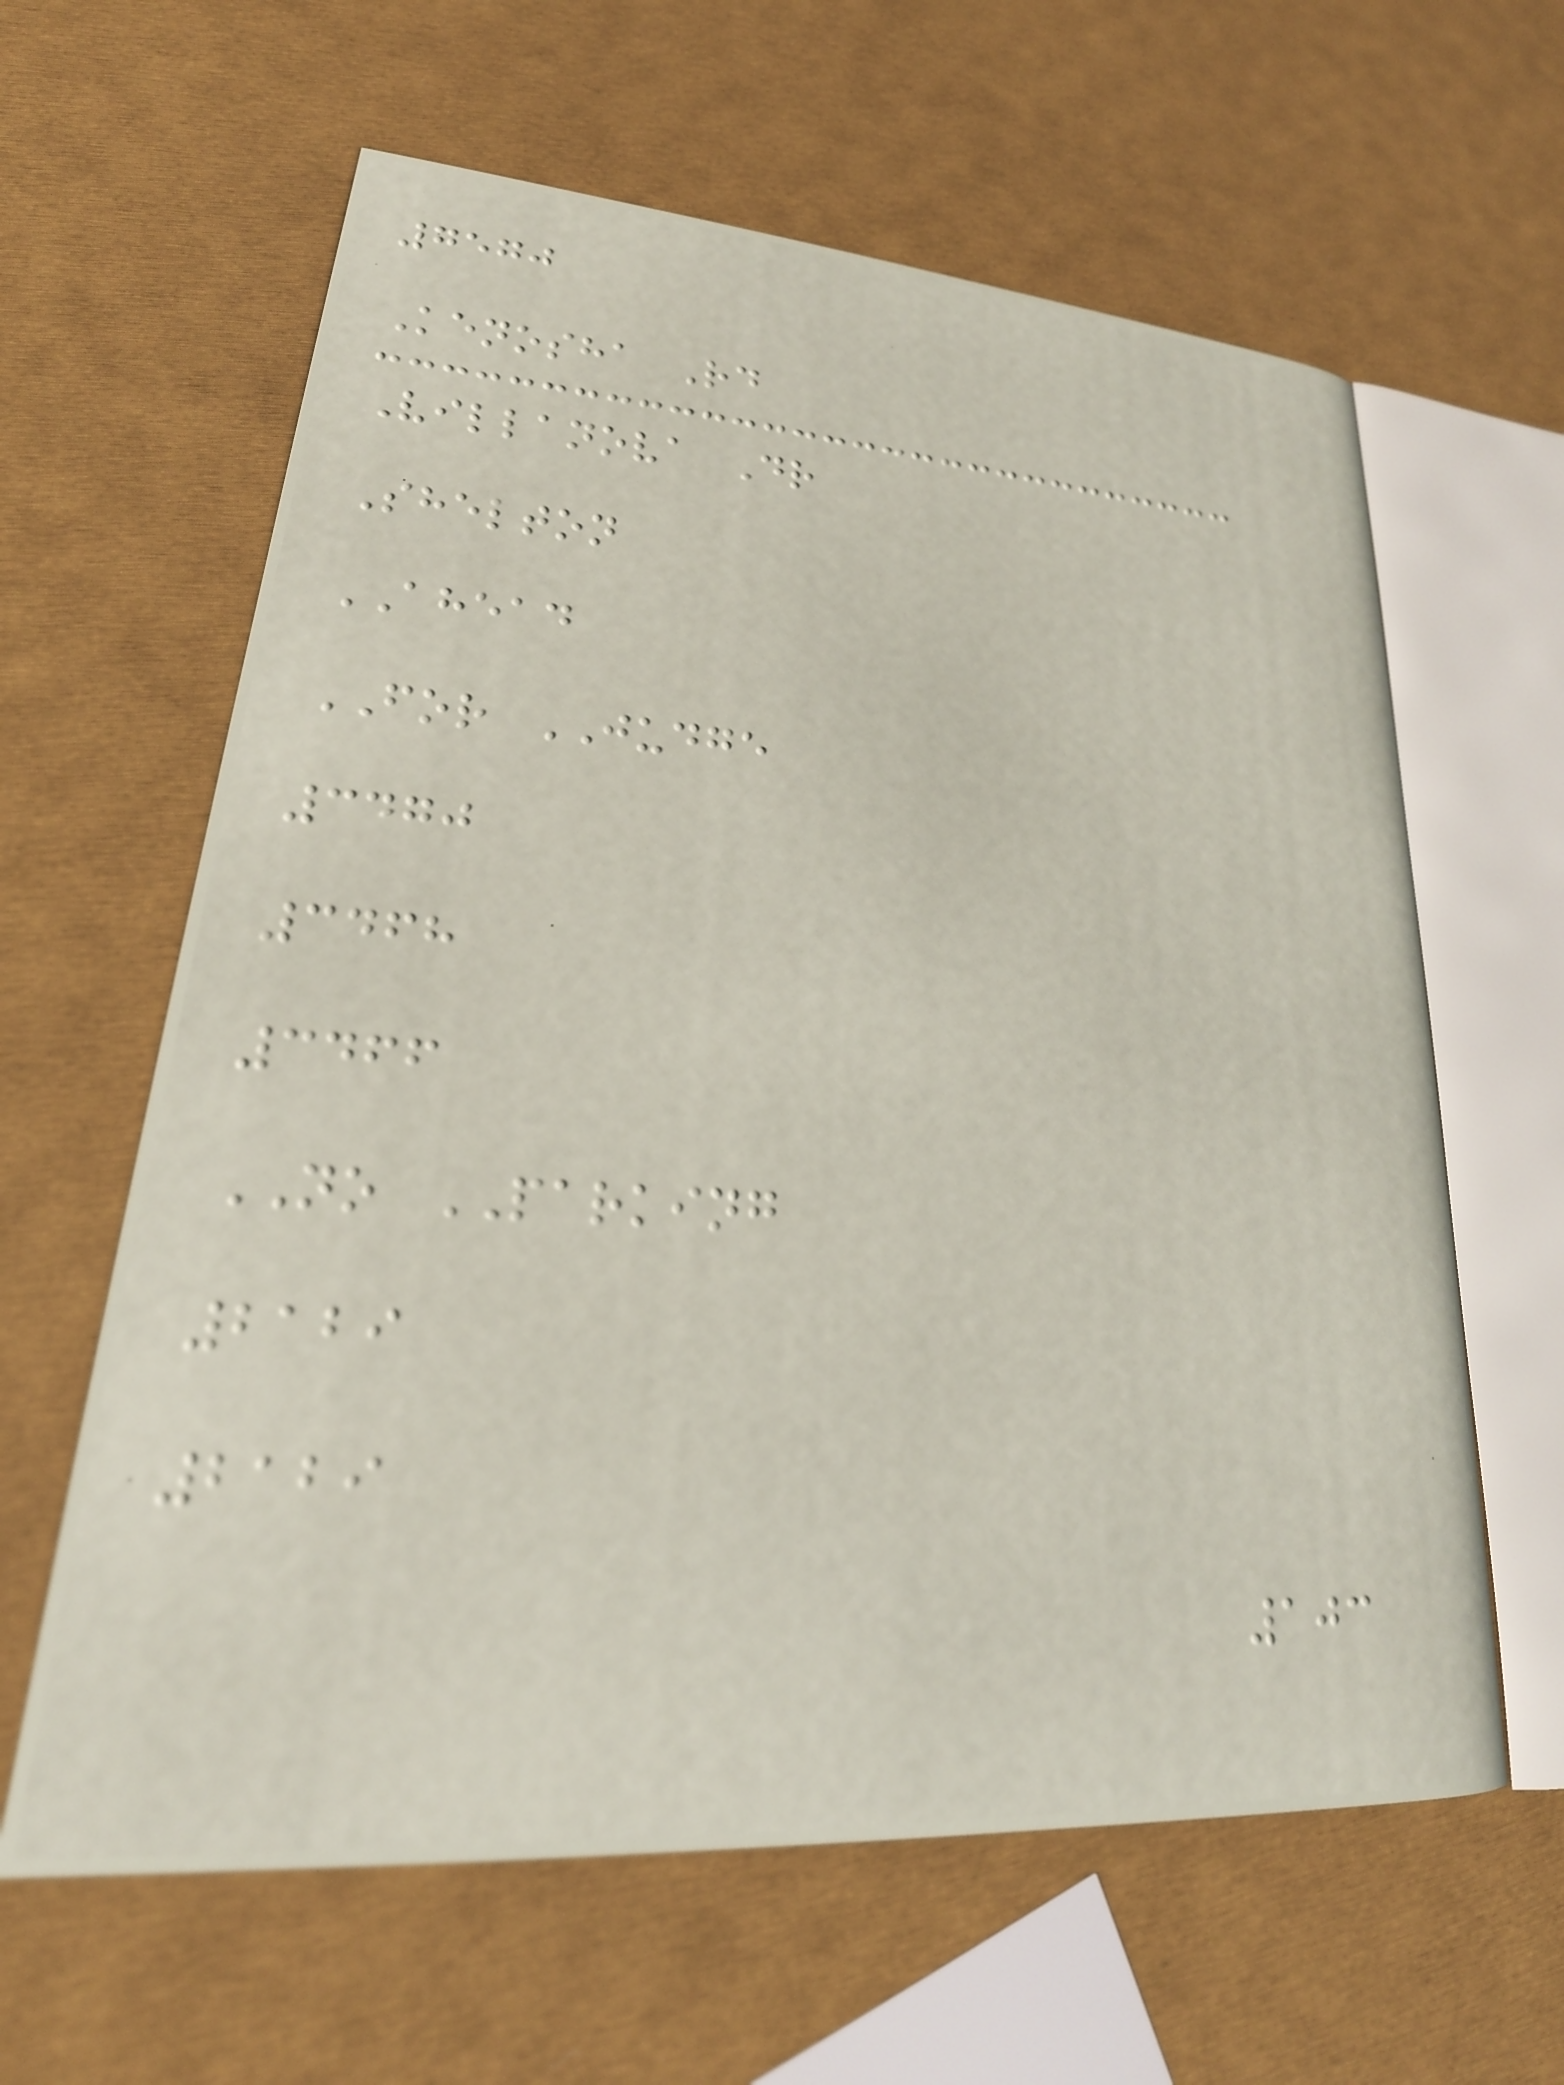7570
Kenosha Rd
Villanova Dr
Shelton
AHEAD
FOR JUDGE
3470
3468
3466
NO PARKING
2129
2129
103
